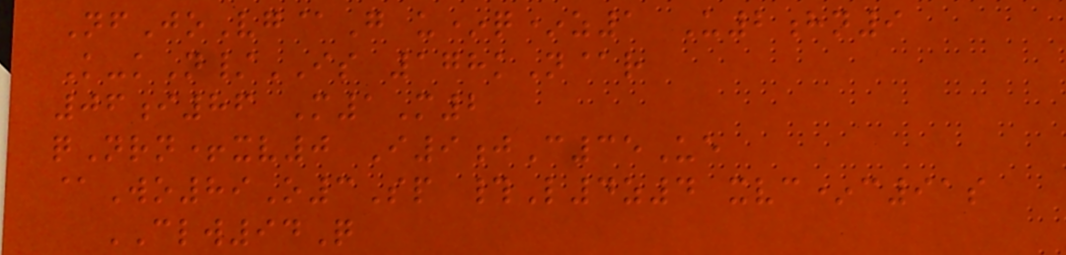NfJoVg@G u*q*z1 U2hn9
K-kN/IS 178kN@r
06i86 M1M2
qNrn+xv0 I9jC35Ue
@Wo89O3Sp #L4z4 xvc*c91s
CLW94Q
